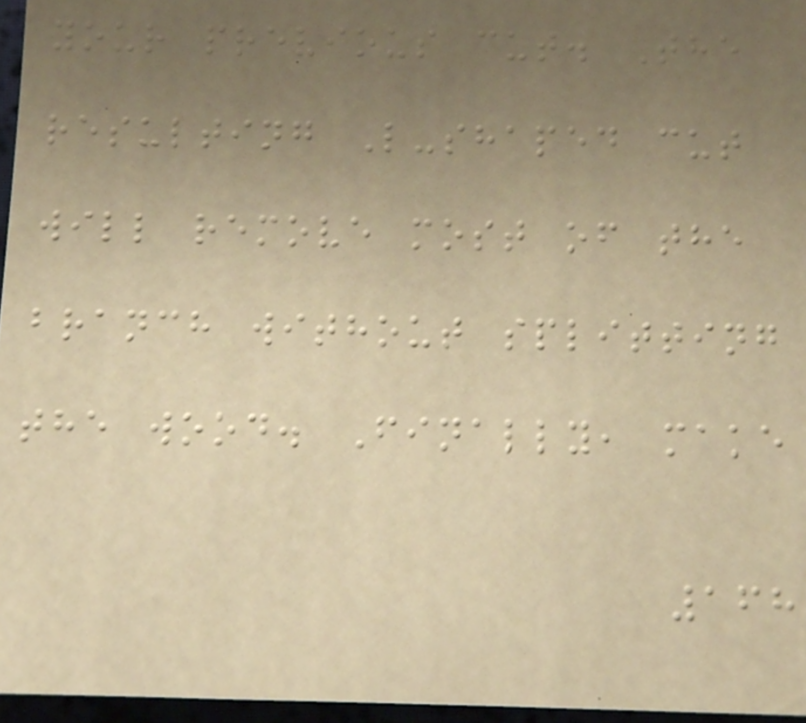your previous cut. The
resulting L-shaped cut
will remove most of the
branch without splitting
the wood. Finally, make
168
